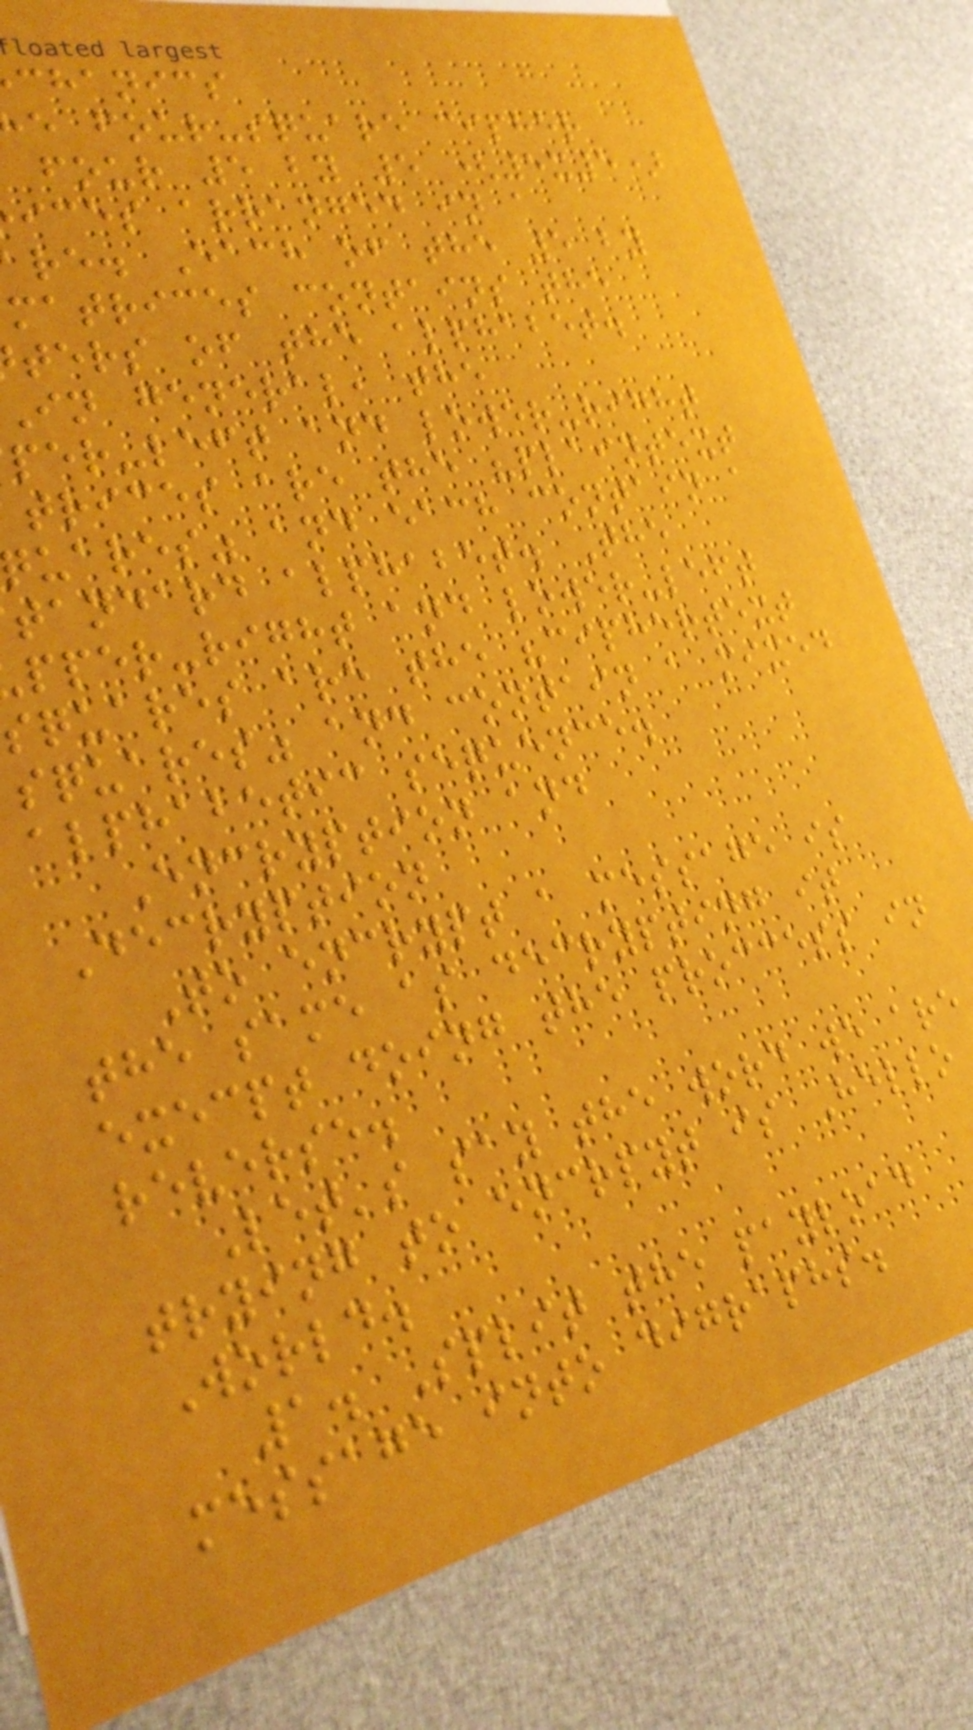chanics
e four-square cipher
four 5 by 5 (5x5)
ices arranged in a
re. Each of the 5 by
matrices contains the
ters of the alphabet.
in general, the
per-left and lower-right
trices are the "plaintext
uares" and each contain a
tandard alphabet. The
pper-right and lower-left
squares are the "ciphertext
squares" and contain a mixed
alphabetic sequence.
Encryption and
Decryption
To encrypt a message is
the same as decrypting it
execpt doing the proccess in
reverse.
Let's say the word we are
trying to encrpyt is Hello
World.
1. Split the payload
message into digraphs.
